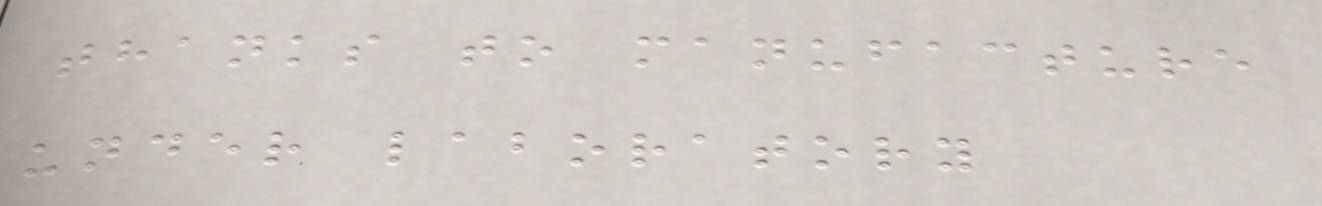thanks to manufacture
under laboratory
